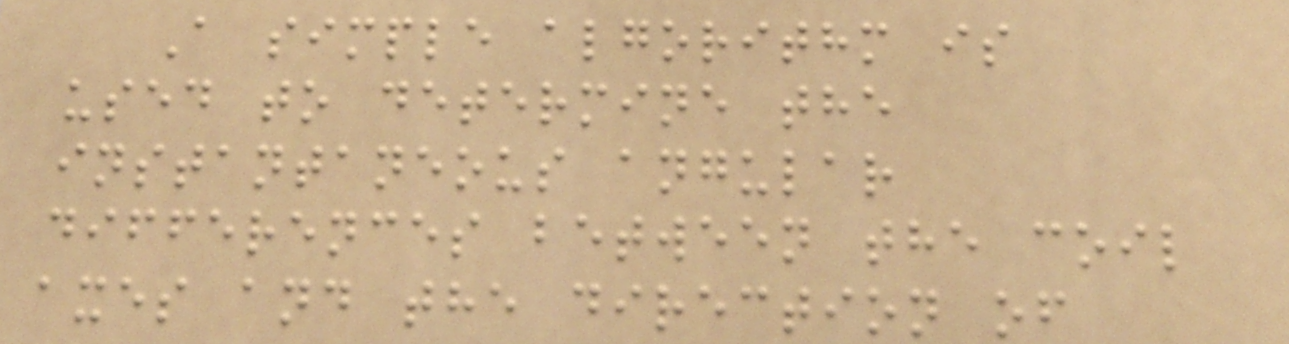A simple algorithm is
used to determine the
instantaneous angular
differences between the coil
axes and the direction of
